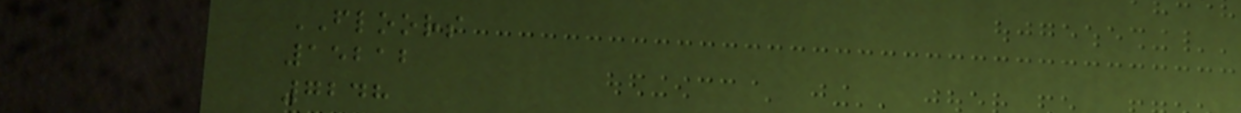FLOORS
15212
7248
